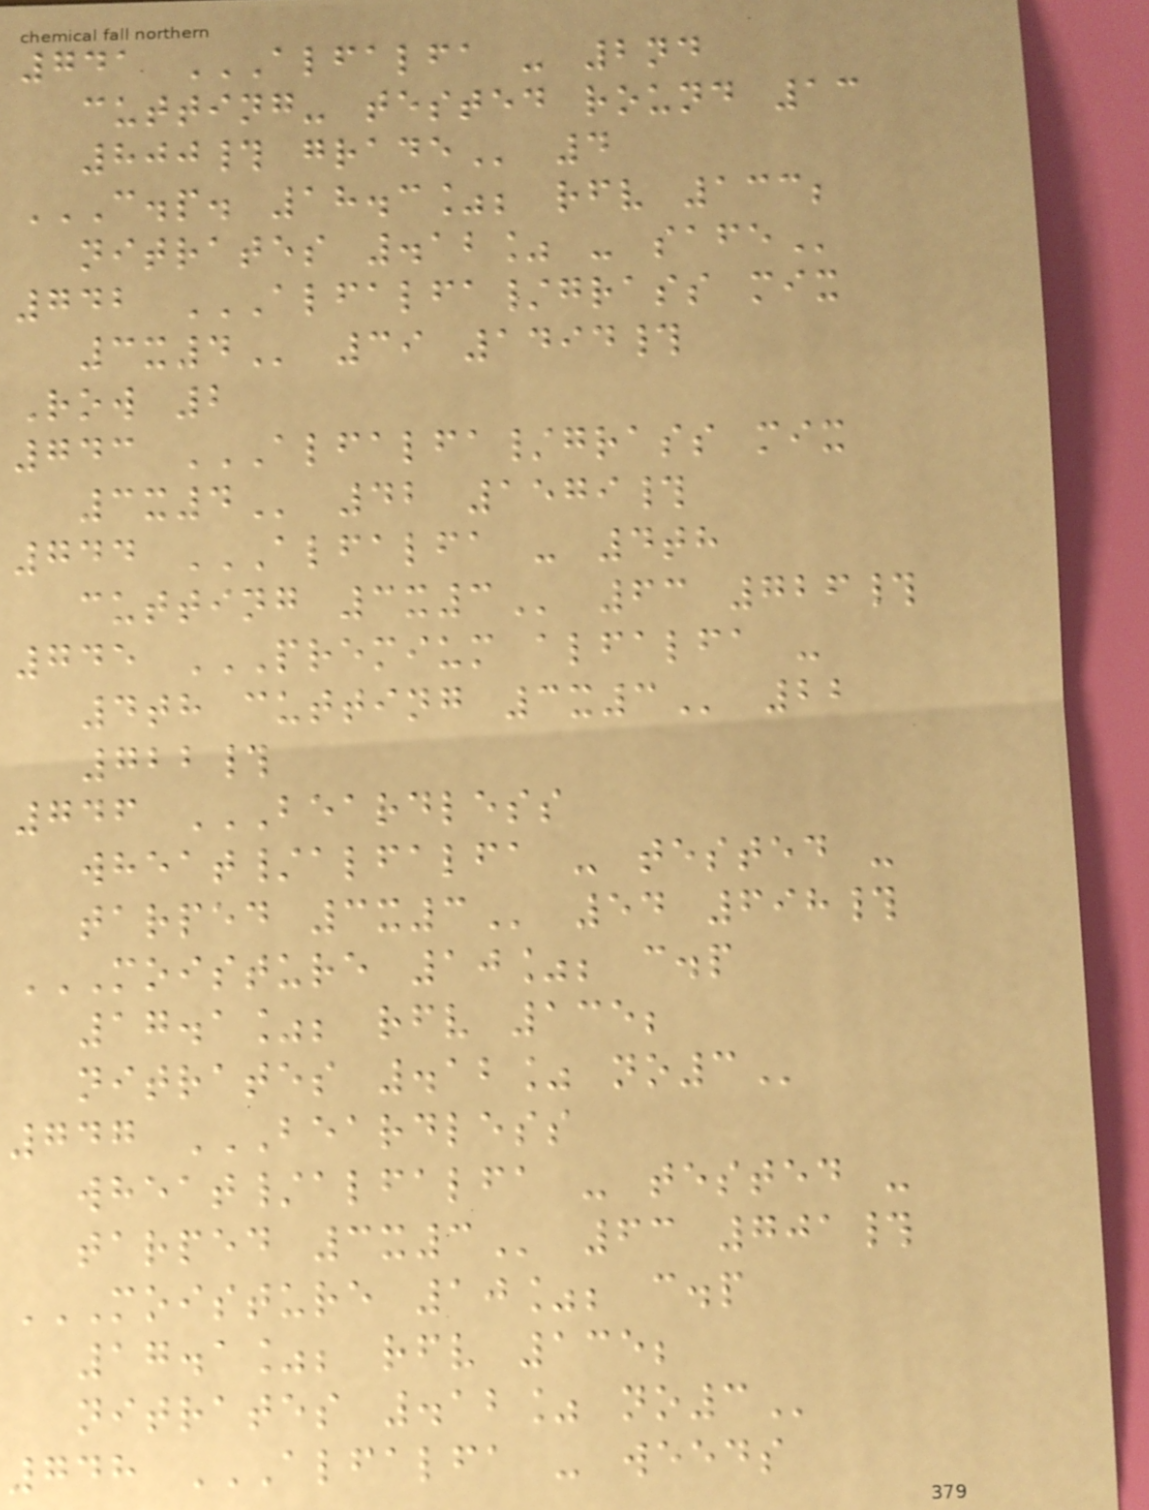741 ALFALFA - 2ND
CUTTING- TESTED ROUND 13
800# GRADE 4
C.P. 18.3%; RFV 133;
NITRATES .12% - SAFE
742 ALFALFA/GRASS MIX
3X4 39 1494#
Row 2
743 ALFALFA/GRASS MIX
3X4 42 1579#
744 ALFALFA - 4TH
CUTTING 3X3 63 726#
745 PREMIUM ALFALFA -
4TH CUTTING 3X3 22
722#
746 BEARDLESS
WHEAT/ALFALFA - TESTED -
TARPED 3X3 54 698#
MOISTURE 10%; C.P
17.1%; RFV 135;
NITRATES .12% NO3
747 BEARDLESS
WHEAT/ALFALFA - TESTED -
TARPED 3X3 63 701#
MOISTURE 10%; C.P
17.1%; RFV 135;
NITRATES .12% NO3
748 ALFALFA - WEEDS
